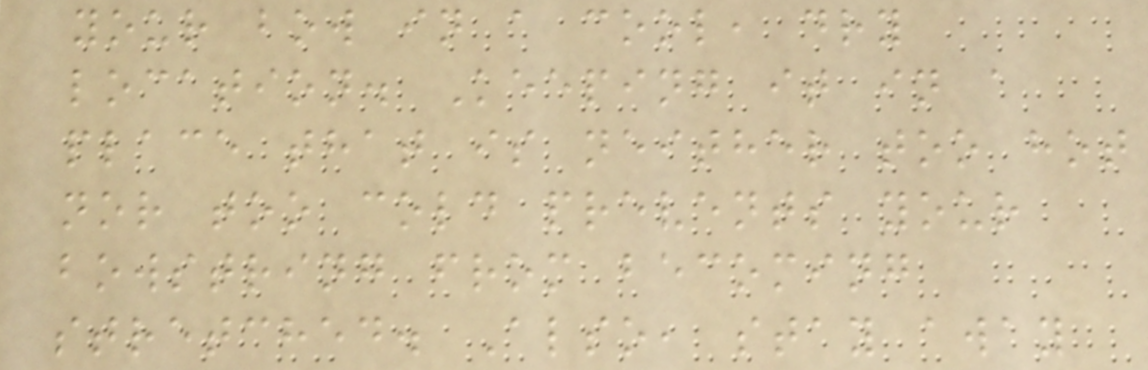your bow in a cool, dry
location. Keeping it in a
place that is neither too hot
nor too cold prevents your
bowstring from becoming
stretched. Also, stay away
